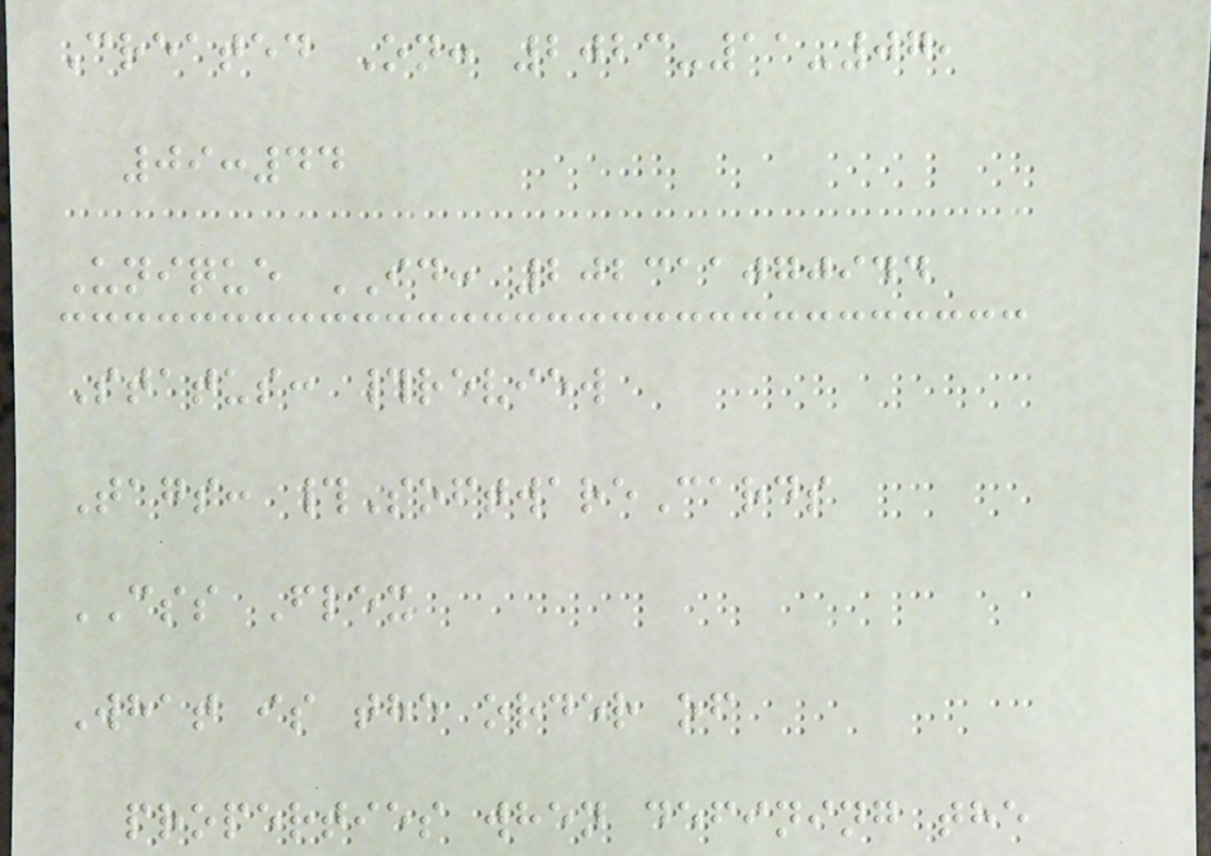Created On: 2023-11-07,
09:44
Unique ID: 202311070944
Status: #review
Tags: #SoftwareCards
CSS Flex
What is the order of
properties when defining the
